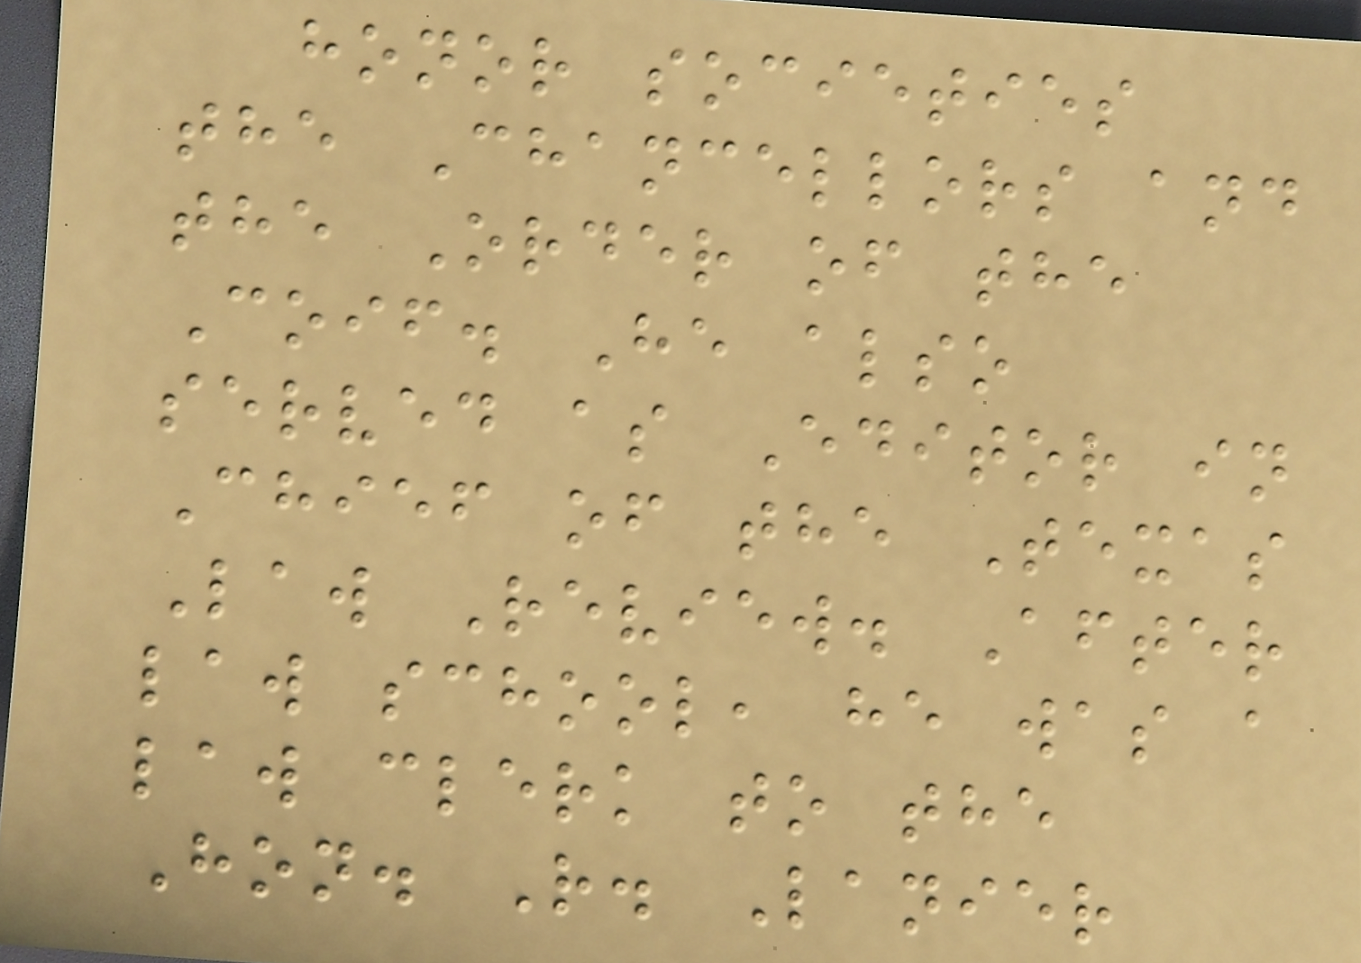honor societies
the Chancellors and
the Order of the
Coif. He also
served as Editor in
Chief of the Texas
Law Review. After
law school, he was a
law clerk to the
Hon. R. Lanier
